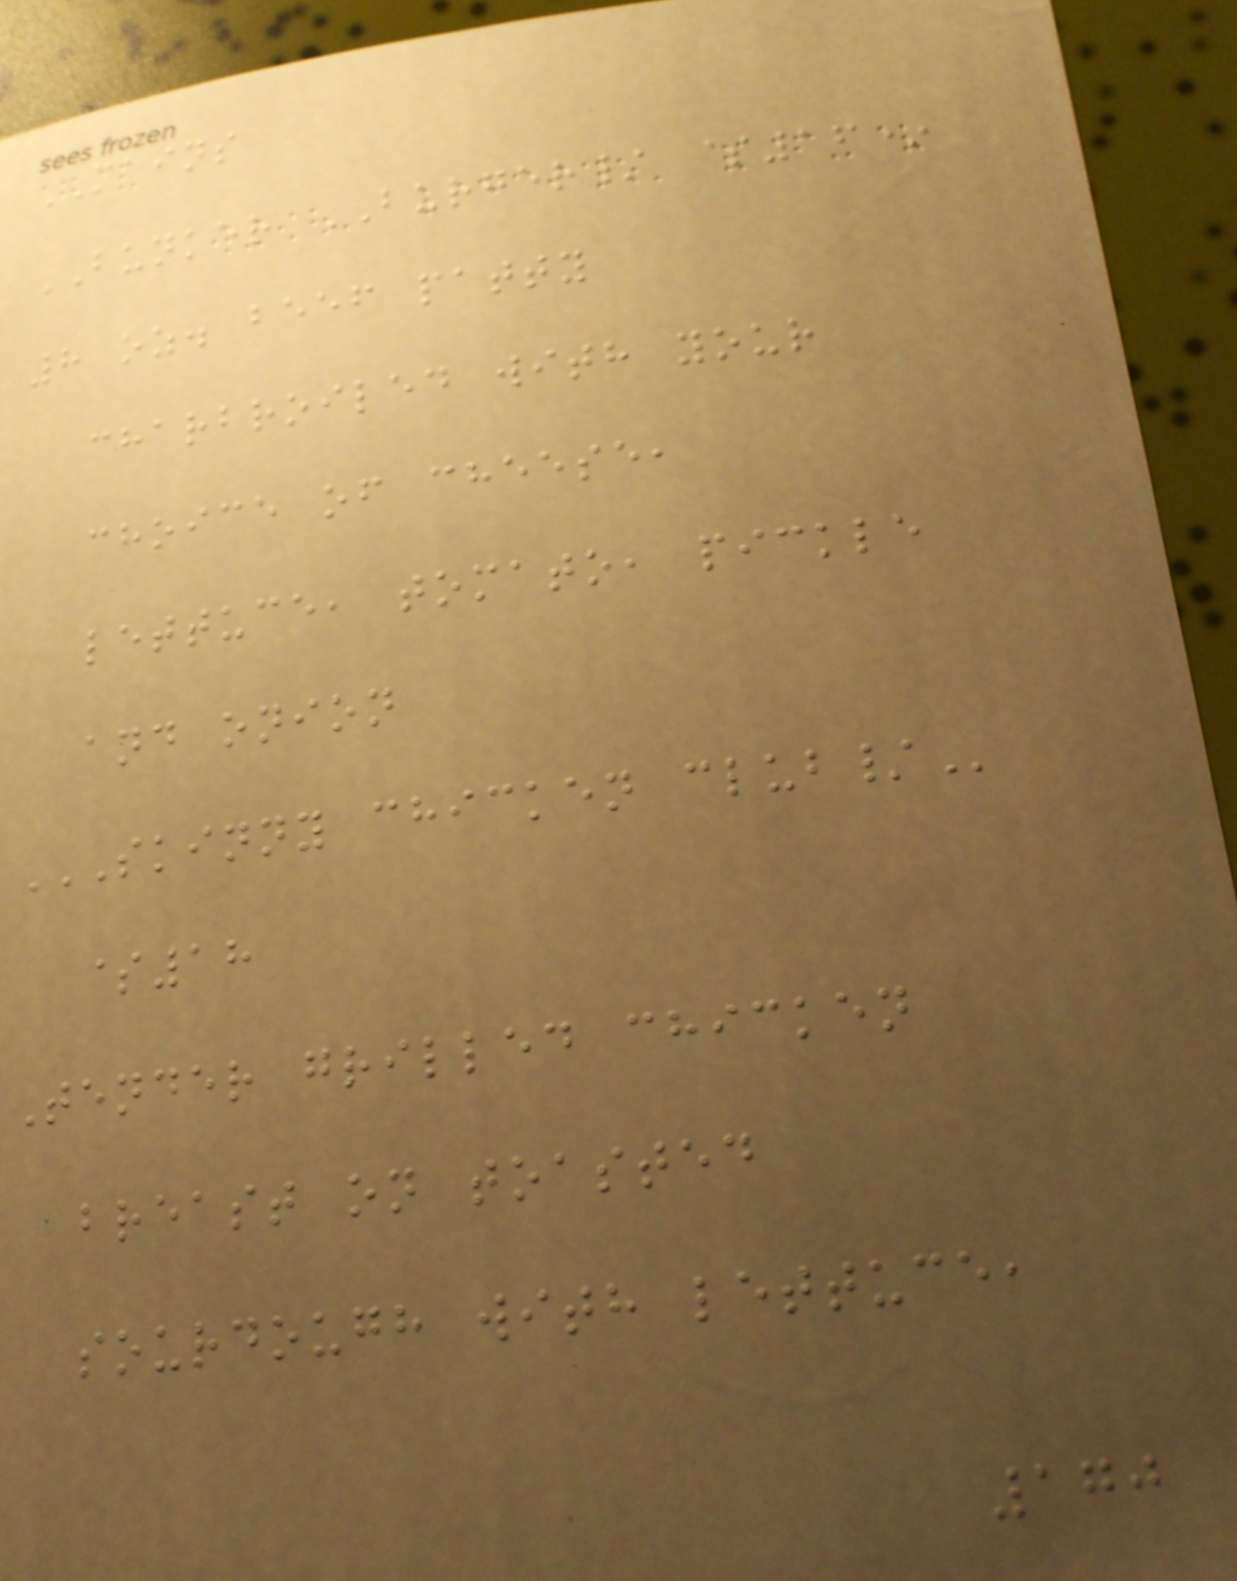MAINS
BUNKER BURGER/ $16*
8 oz. beef patty
charbroiled with your
choice of cheese,
lettuce, tomato, pickle
and onion
SKINNY CHICKEN CLUB/
$18
Tender grilled chicken
breast on toasted
sourdough with lettuce,
170
